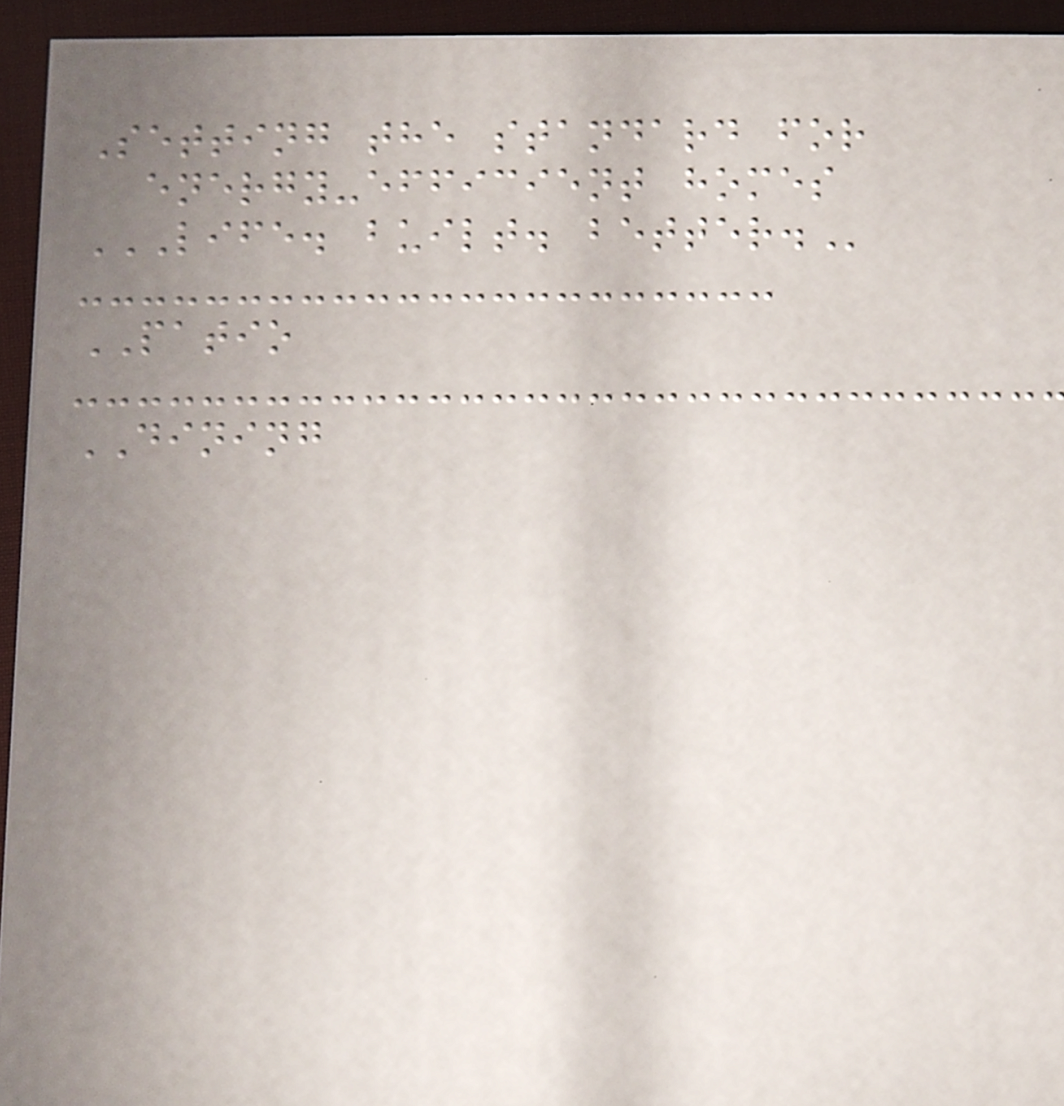Setting the standard for
energy-efficient homes
LIFE. BUILT. BETTER.
PATIO
DINING
